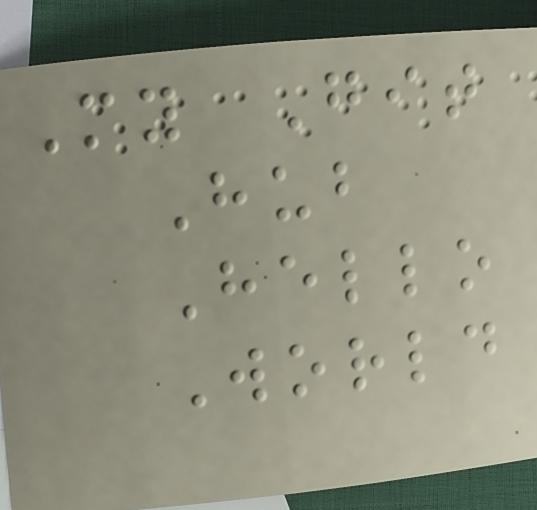My Git
Hub
Hello
World
